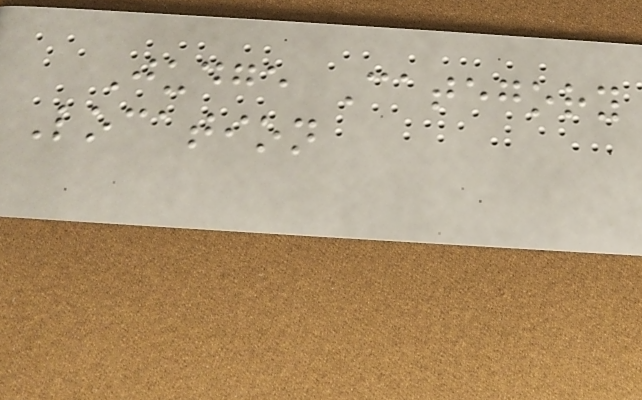Judge Category
Location
